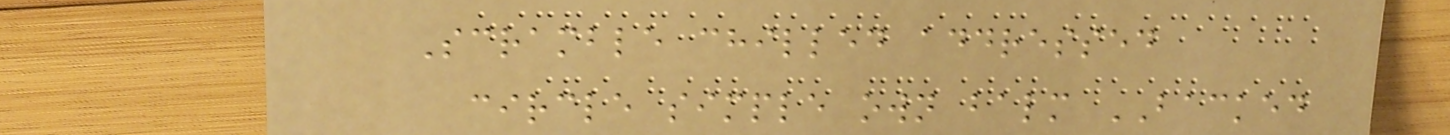Scramble chilled addressed
circle simple own balm BACKED
